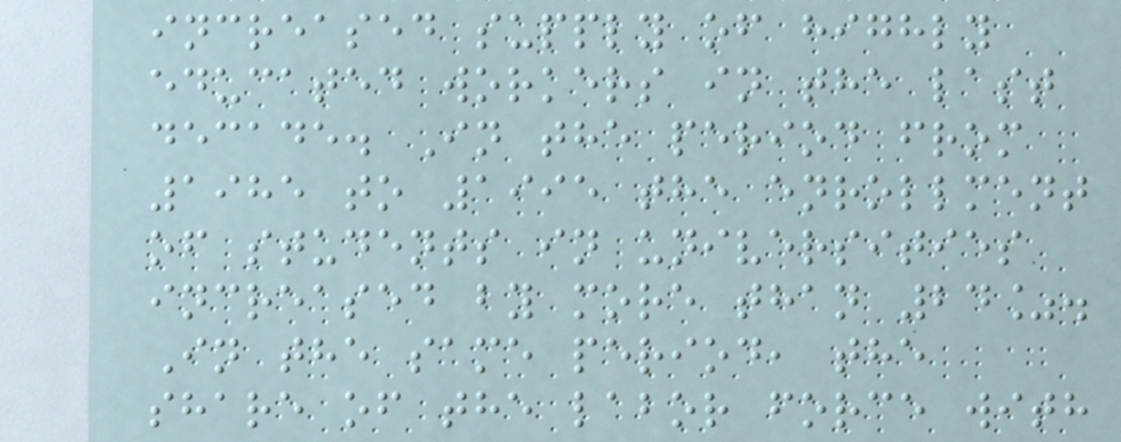increased supply of highly
educated workers in the last
decade. In the period from
1985 to 1995 the enrollment
of students in universities
increased by more than 24%.
In the same period, the
share of the labor force with
